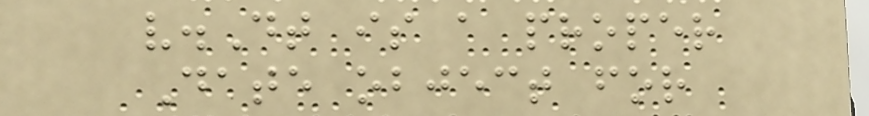v.Dt is a proper
Date object for
